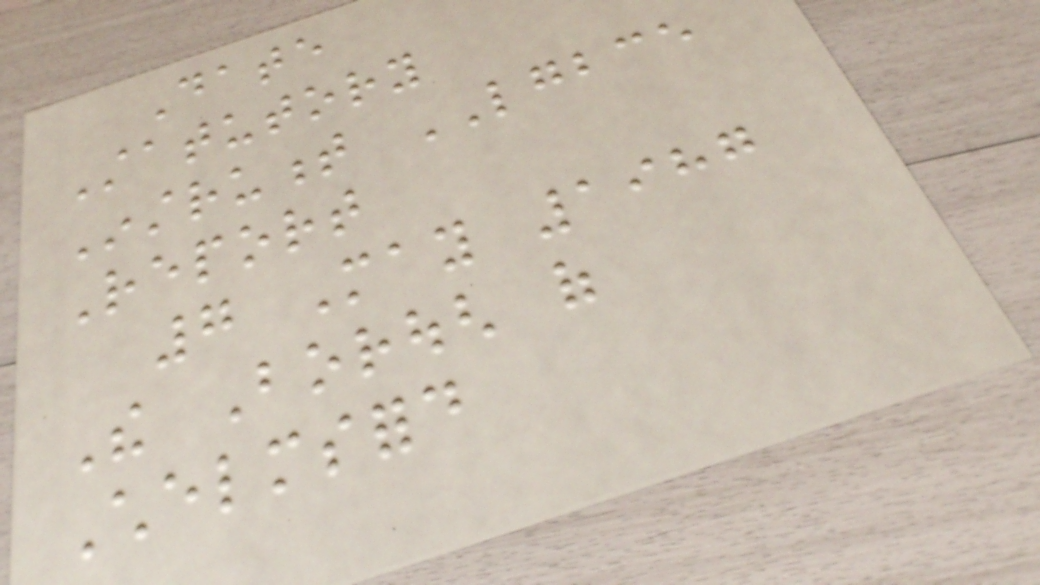Date
Statutory
Instrument LGBCE
Report
7 May 1987
The Borough of
Chelmsford
